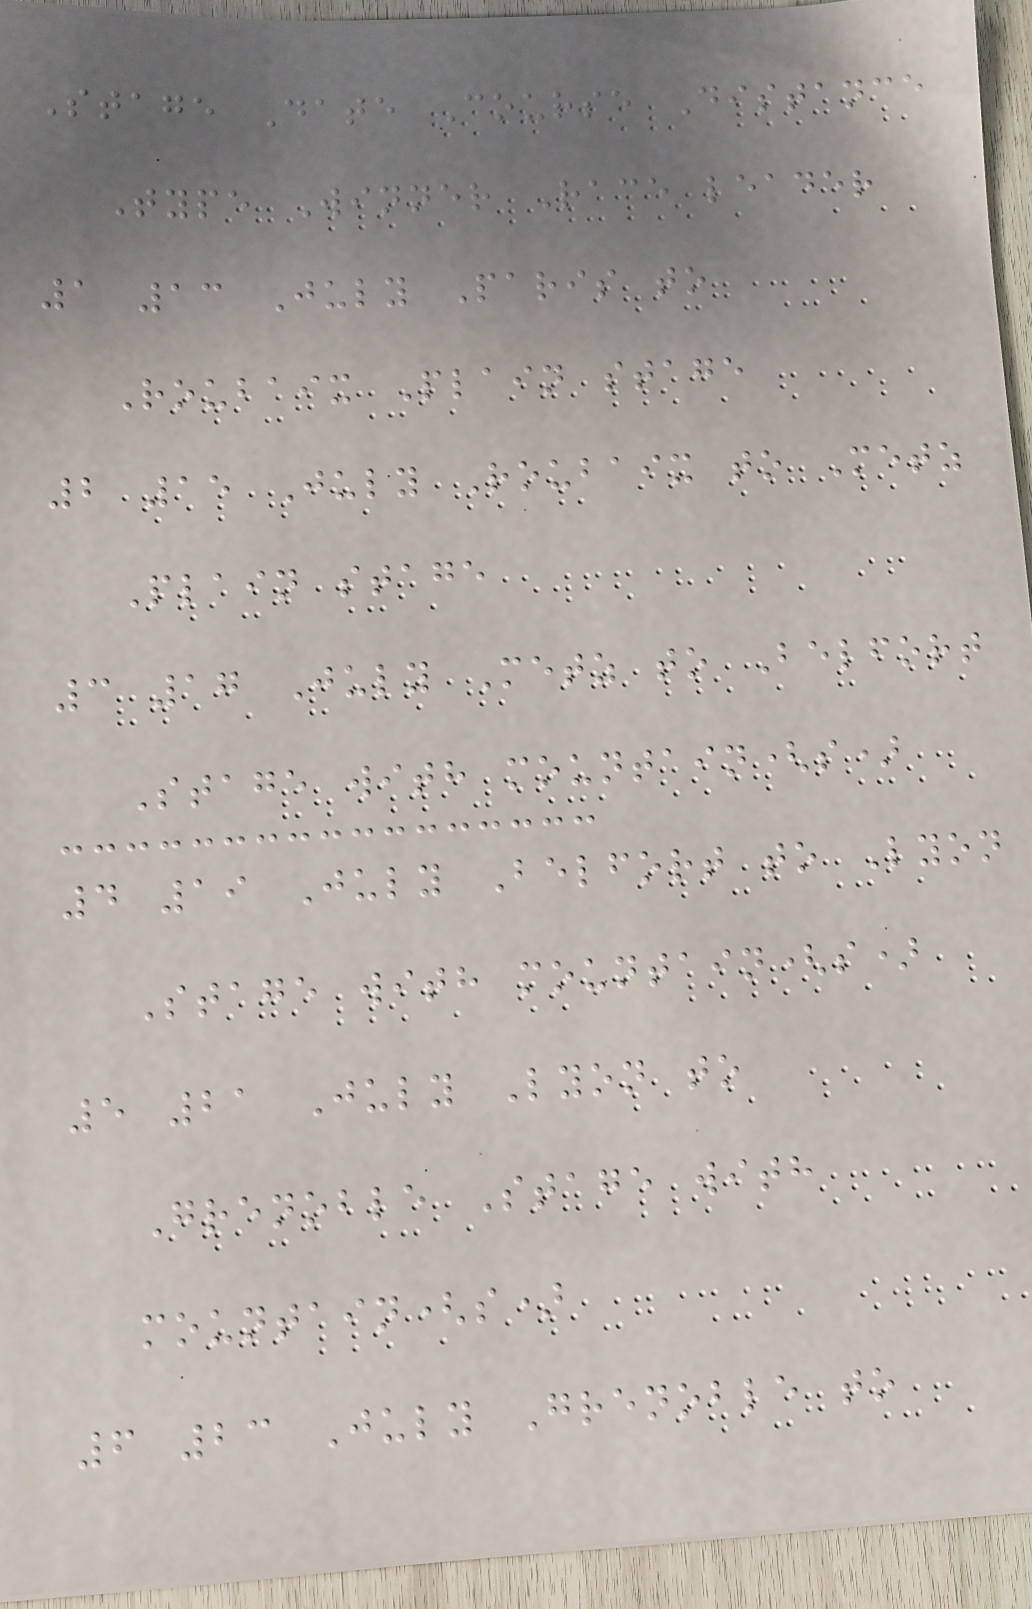Stage Date Course Distance
Type Winner Race leader
1 13 July Paris to
Roubaix Plain stage
2 15 July Roubaix to Metz
Plain stage
3 17 July Metz to Belfort
Stage with mountain(s)
4 19 July Belfort to Lyon
Stage with mountain(s)
5 21 July Lyon to
Grenoble Stage with
mountain(s)
6 23 July Grenoble to
